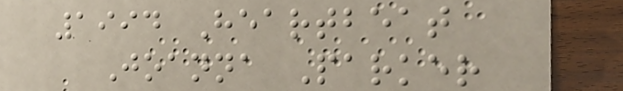1994 Heartbeat
Joanna Parker
